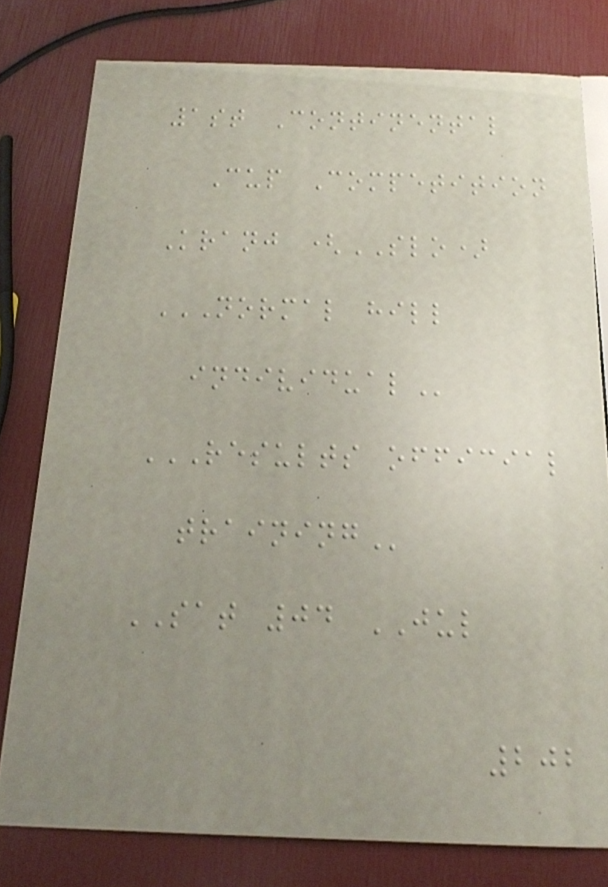1st Continental
Cup Competition
Kranj (SLO)
NORMAL HILL
INDIVIDUAL
RESULTS OFFICIAL
TRAINING
SAT 04 JUL
202
